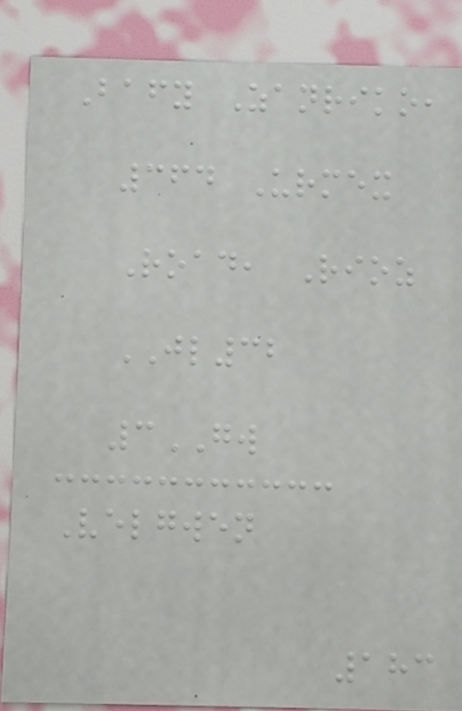Bafy Zanriko,
364 Urmex
Road, Rioz
JL32
3GW
Velgwen
183
